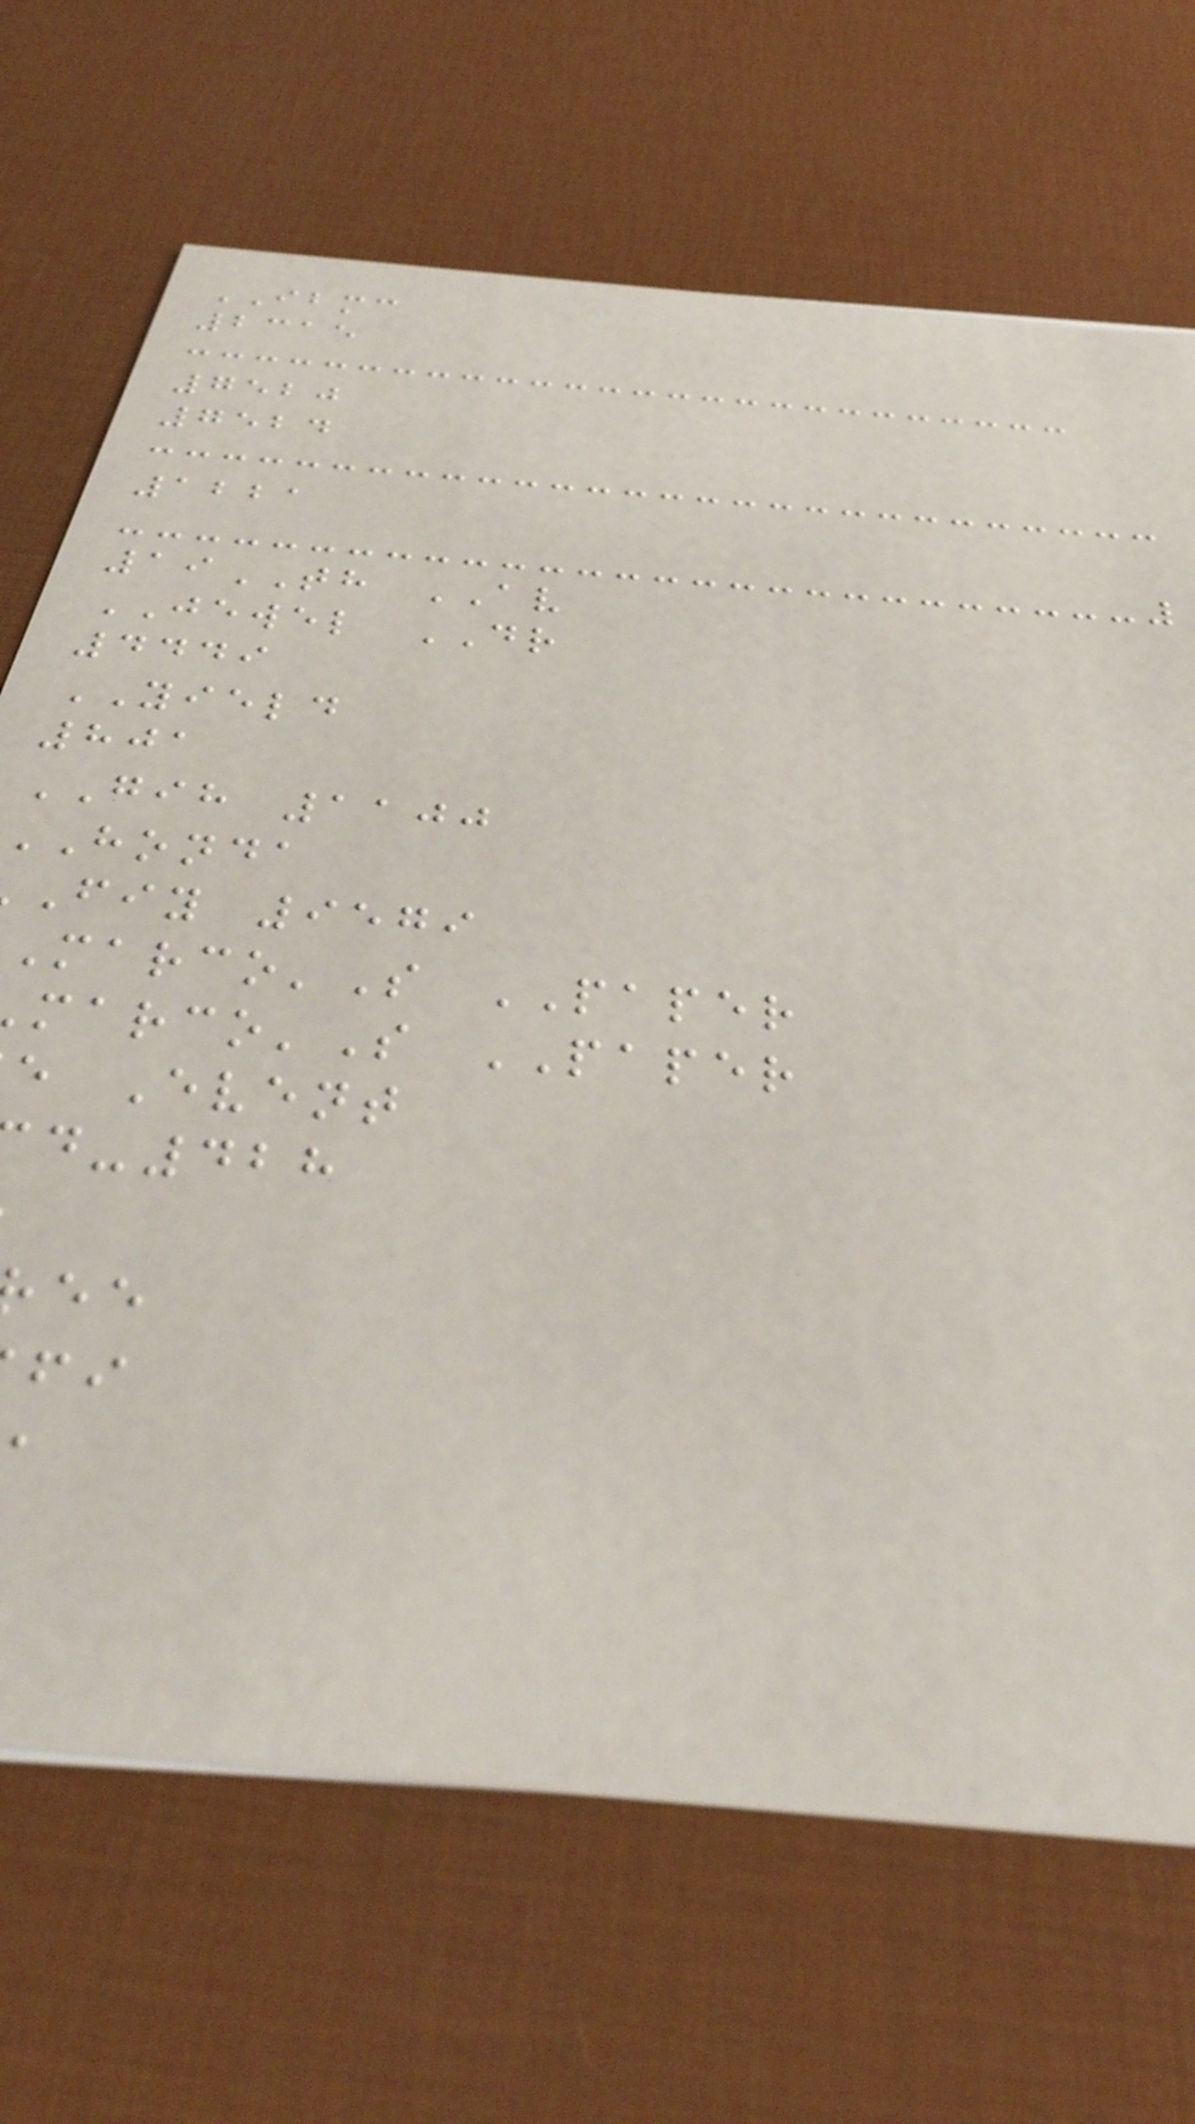IBMC
2315
7520
7524
1221
19TH AV
JEWEL DR
4449
YIELD
801
GIH 1100
honda
fiy 9579
'S PAPER
'S PAPER
e Event
-428
